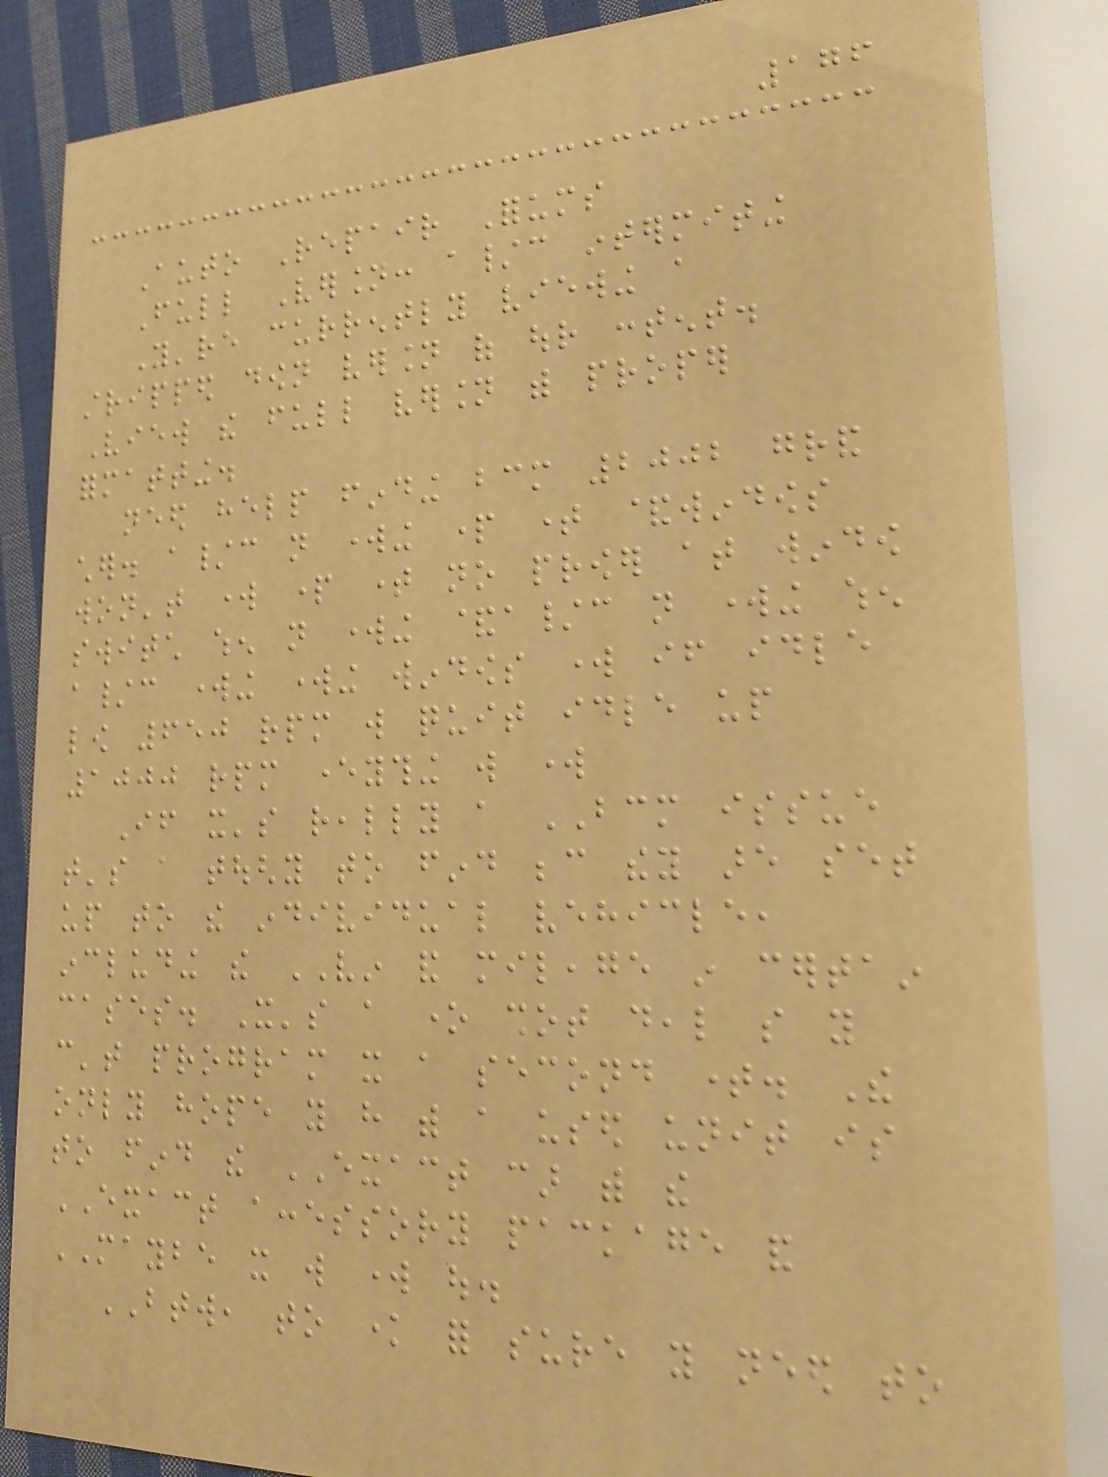176
Auto Repair Forums
Full Version: a/c intermiting
You're currently viewing a
stripped down version of our content.
View the full version with proper
formatting.
need help finding bcm 2002 grand
cher. a/c not working part time &windows
won't work part time no prower at window
switch when not working &a/c not working when
a/c working working windows work if idle
low 650 rpm will quit idle up
1000 rpm everything will work
If it's really a BCM issue
that's a toughy to find because they are set
up to the individual vehicle,
including the VIN and mileage in certain
cases. It's a one shot deal so you
can't program it a second time. The
only hope you have with a used unit is
to find the EXACT car with the
EXACT accessory package and
MAYBE it will work out.
BTW, to know for sure you need to
